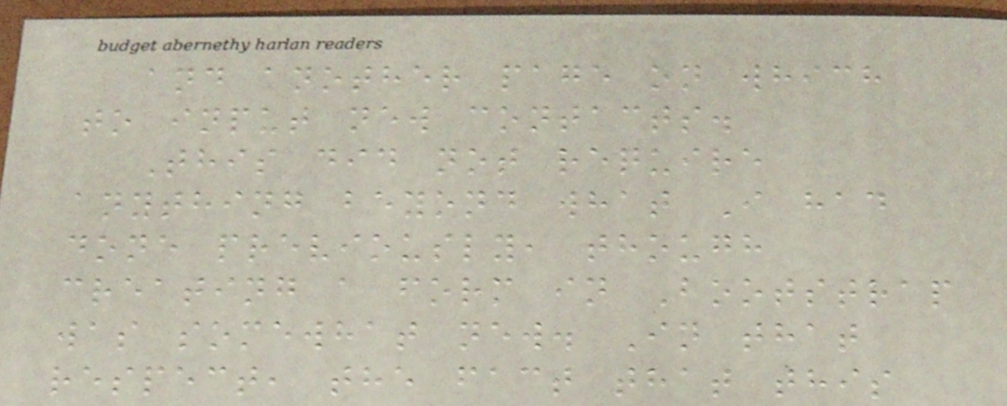and another page on which
to input new contacts.
This did not require
anything beyond what I had
done previously, though
creating a form in Bootstrap
was somewhat new. In that
respect, the fact that this
